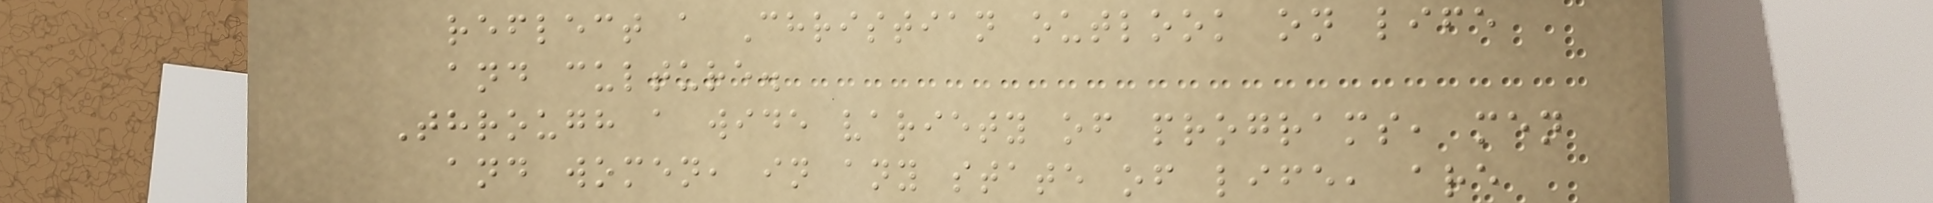reflect a Christian outlook on life
and culture.
Through a wide variety of programs, men
and women, in any state of life, are
